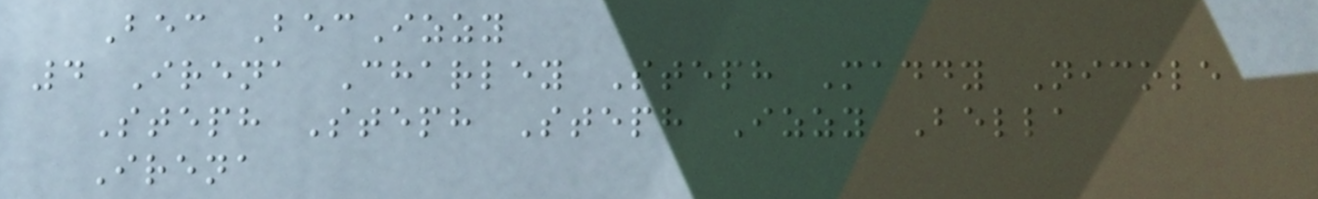Bec BecIzzy
4 Irena Charley Steph Maddy Nicole
Steph Steph Steph Izzy Bella
Irena
